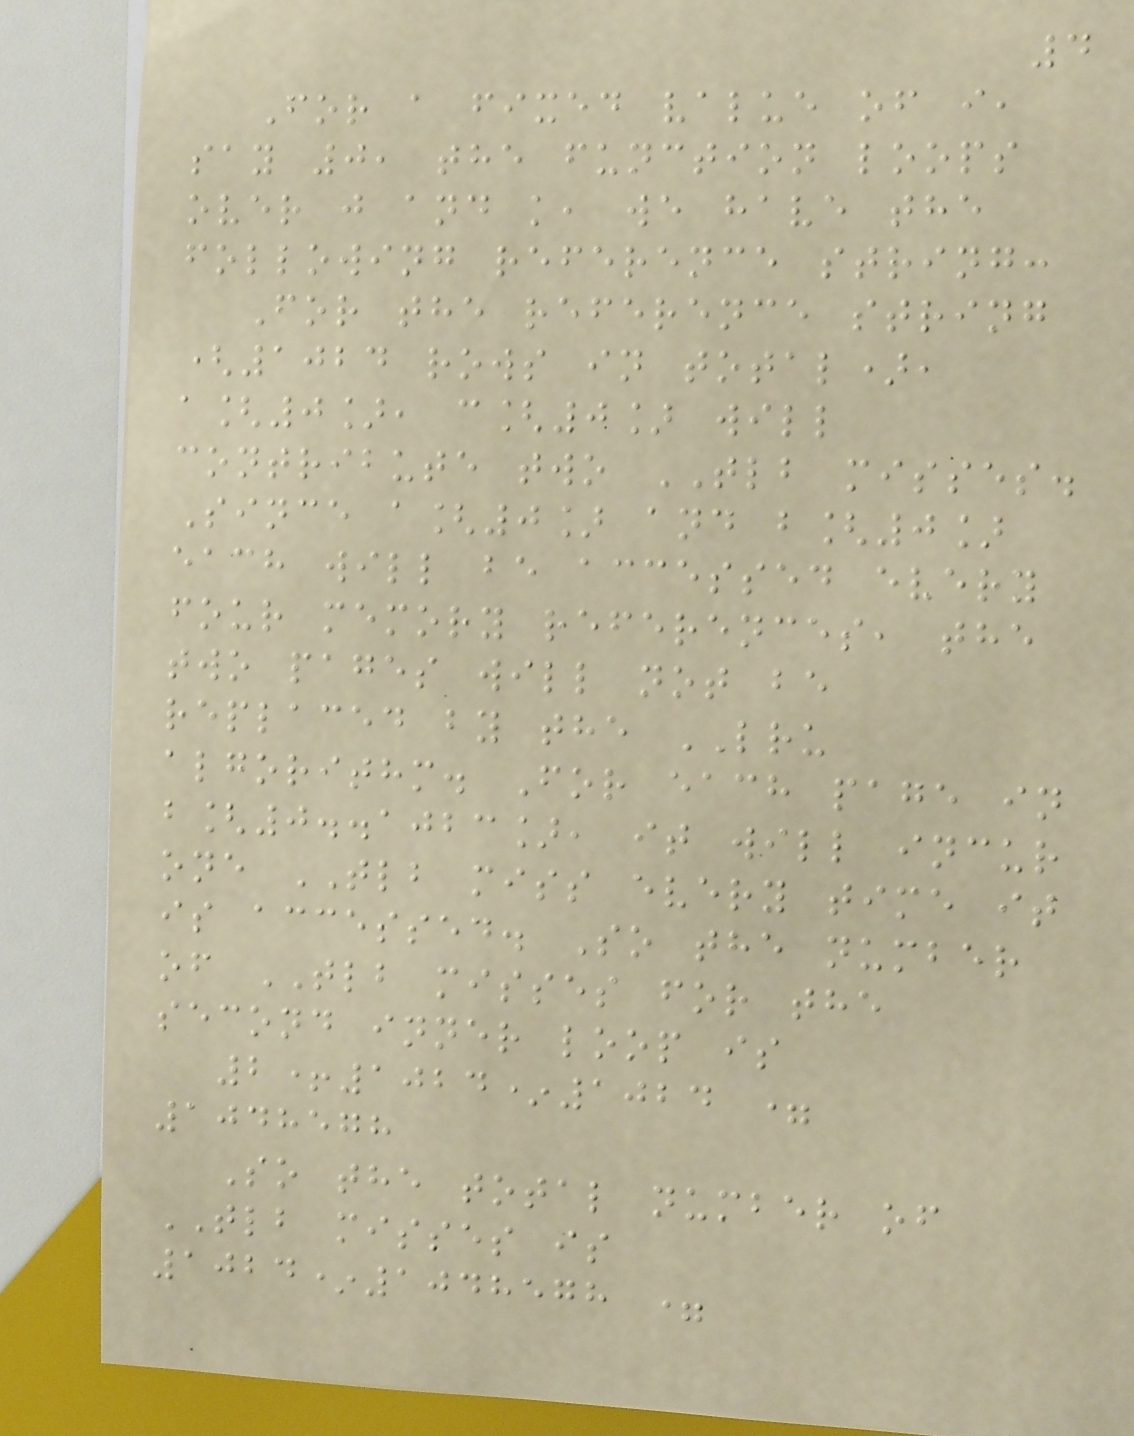4
For a fixed value of i,
say 0, the function loops
over j and k, we have the
following reference string:
For the reference string
(1024 rows in total),
a[0], c[0] will
contribute two TLB misses.
Since a[0] and b[0]
each will be accessed every
four memory references, the
two pages will not be
replaced by the LRU
algorithm. For each page in
b[0..1023], it will incur
one TLB miss every time it
is accessed. So the number
of TLB misses for the
second inner loop is
2+1024*1024 =
1048578
So the total number of
TLB misses is
1024*1048578 =
